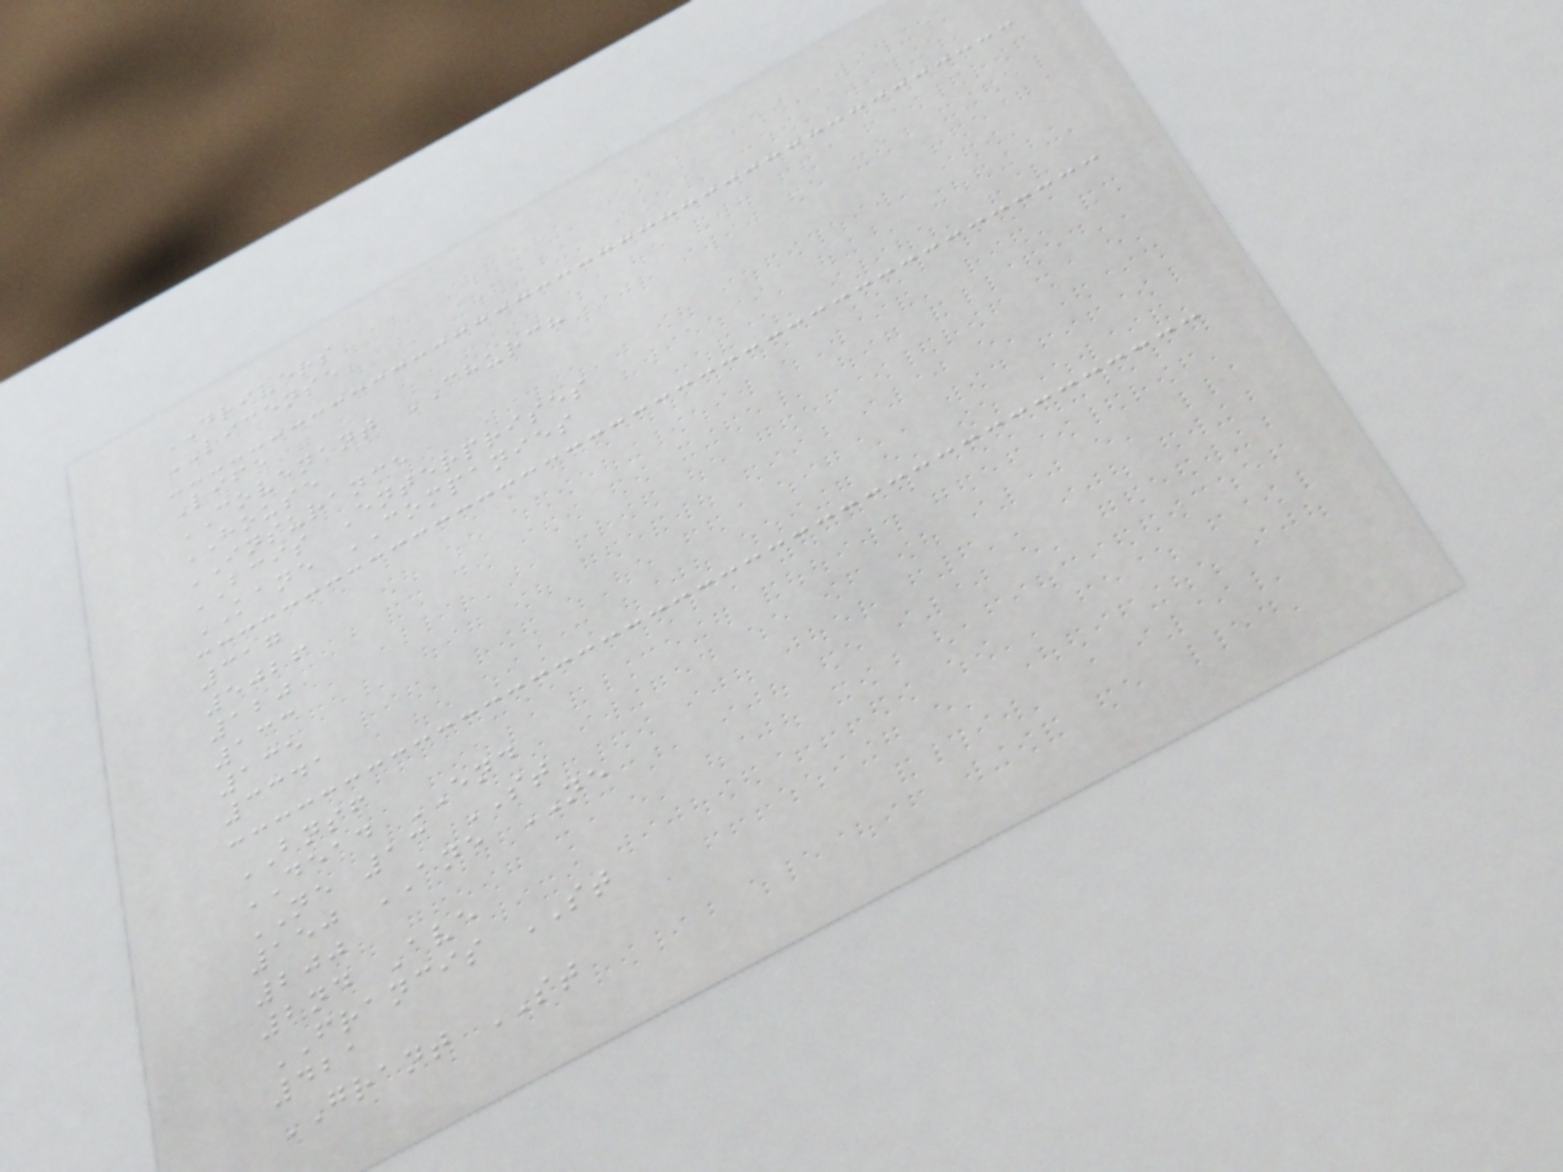DRIVERS
LICENSE
Life
COVENANT CHURCH
HOUSE
INSURANCE
BCIS Enterprises
KANE COMPANIES
317
5026
120
133
135
3341
BNSF
DEAD END
NE 13 ST
150 ANE NE
200
2nd Ave
FRANCIS ST
421
GRANT ST
